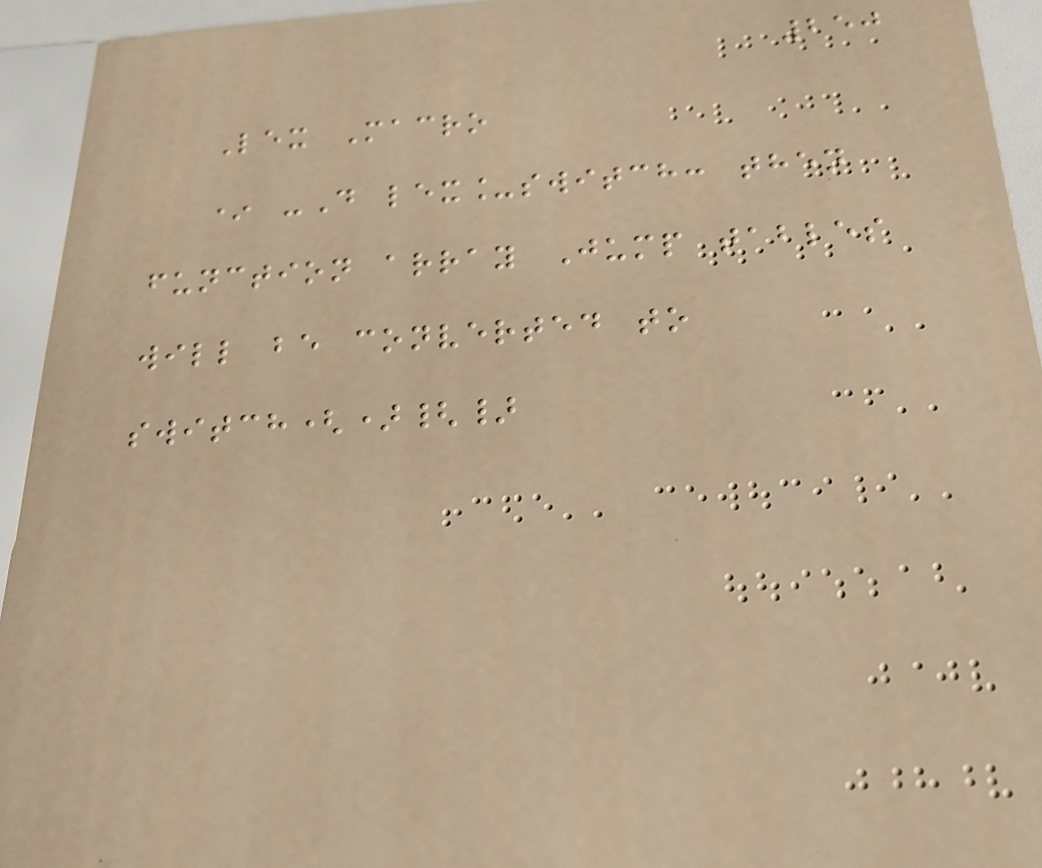250
Lex Macro
* -D lex_switch: then
function array Jump tables
will be converted to
switch(){}
